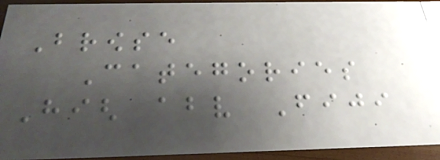Browse
Categories
High above Fiji
